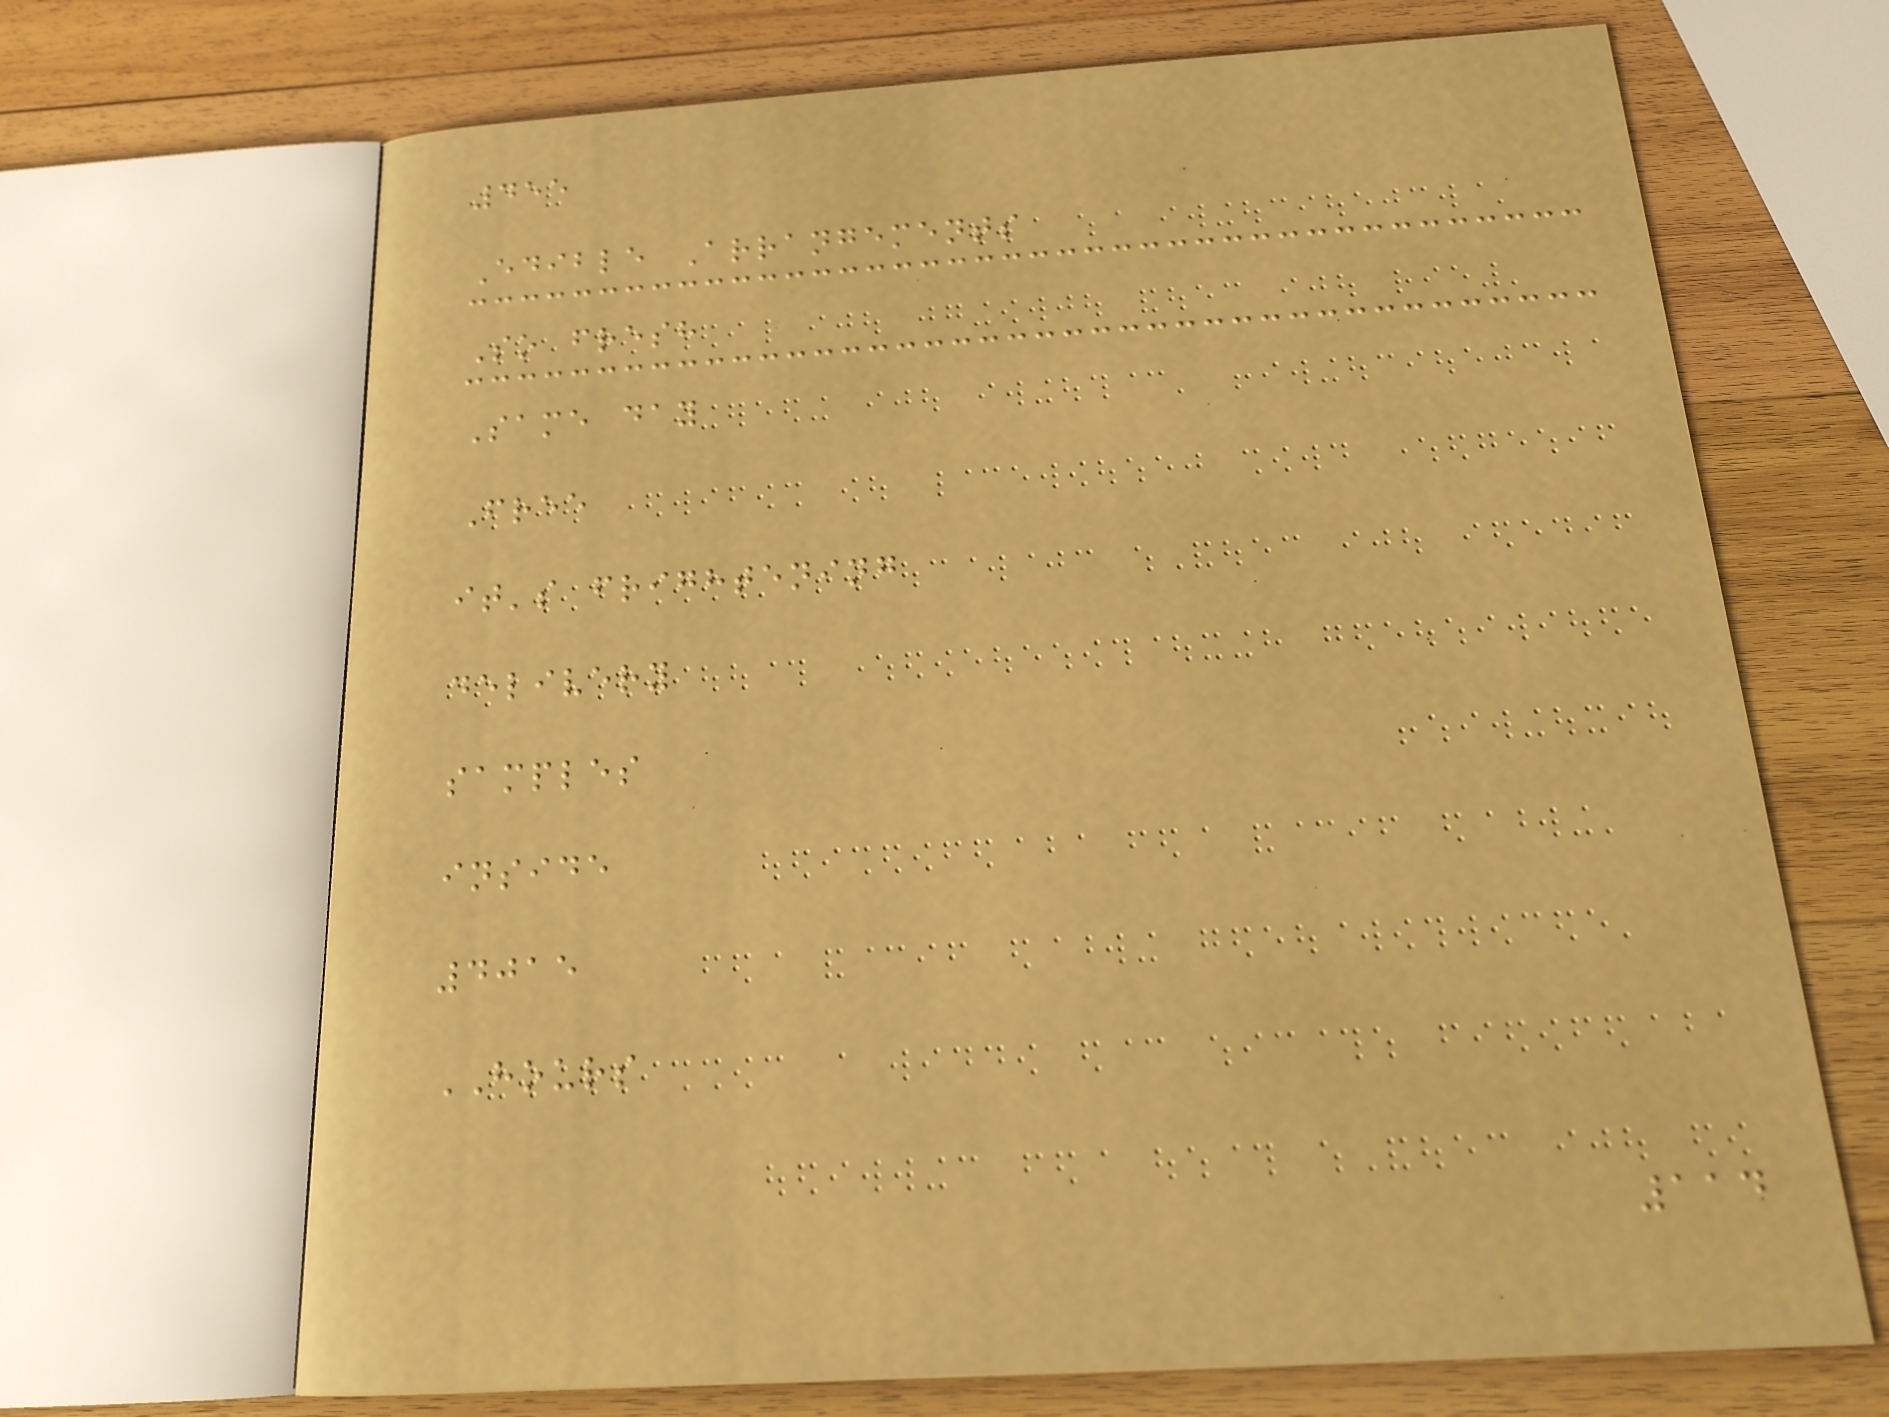455
Edible Arrangements
So fresh
Same day
Free
it's frightening
delivery
samples
inside
4015
HOURS
114
